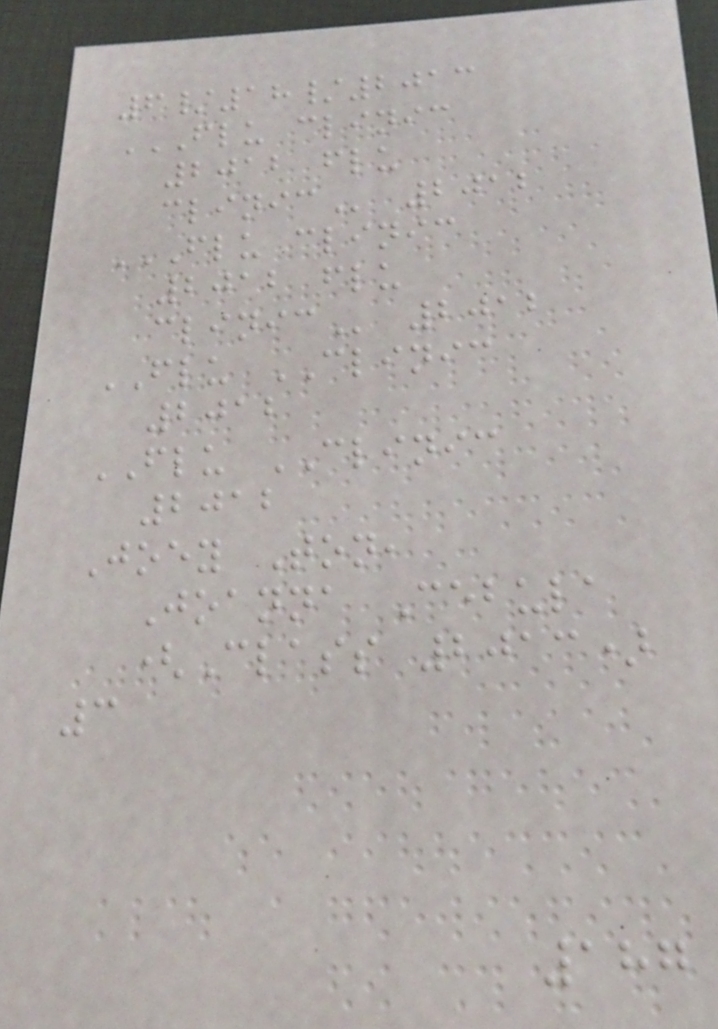6/18/2013
FLU CLINIC
2012 FLU
CLINIC 2012
FLU CLINIC
2012 FLU
CLINIC 2012
FLU CLINIC
2012
FLU CLINIC
2012
Joey Ton,
Joanna Cebula
(Class 2013)
3
187
